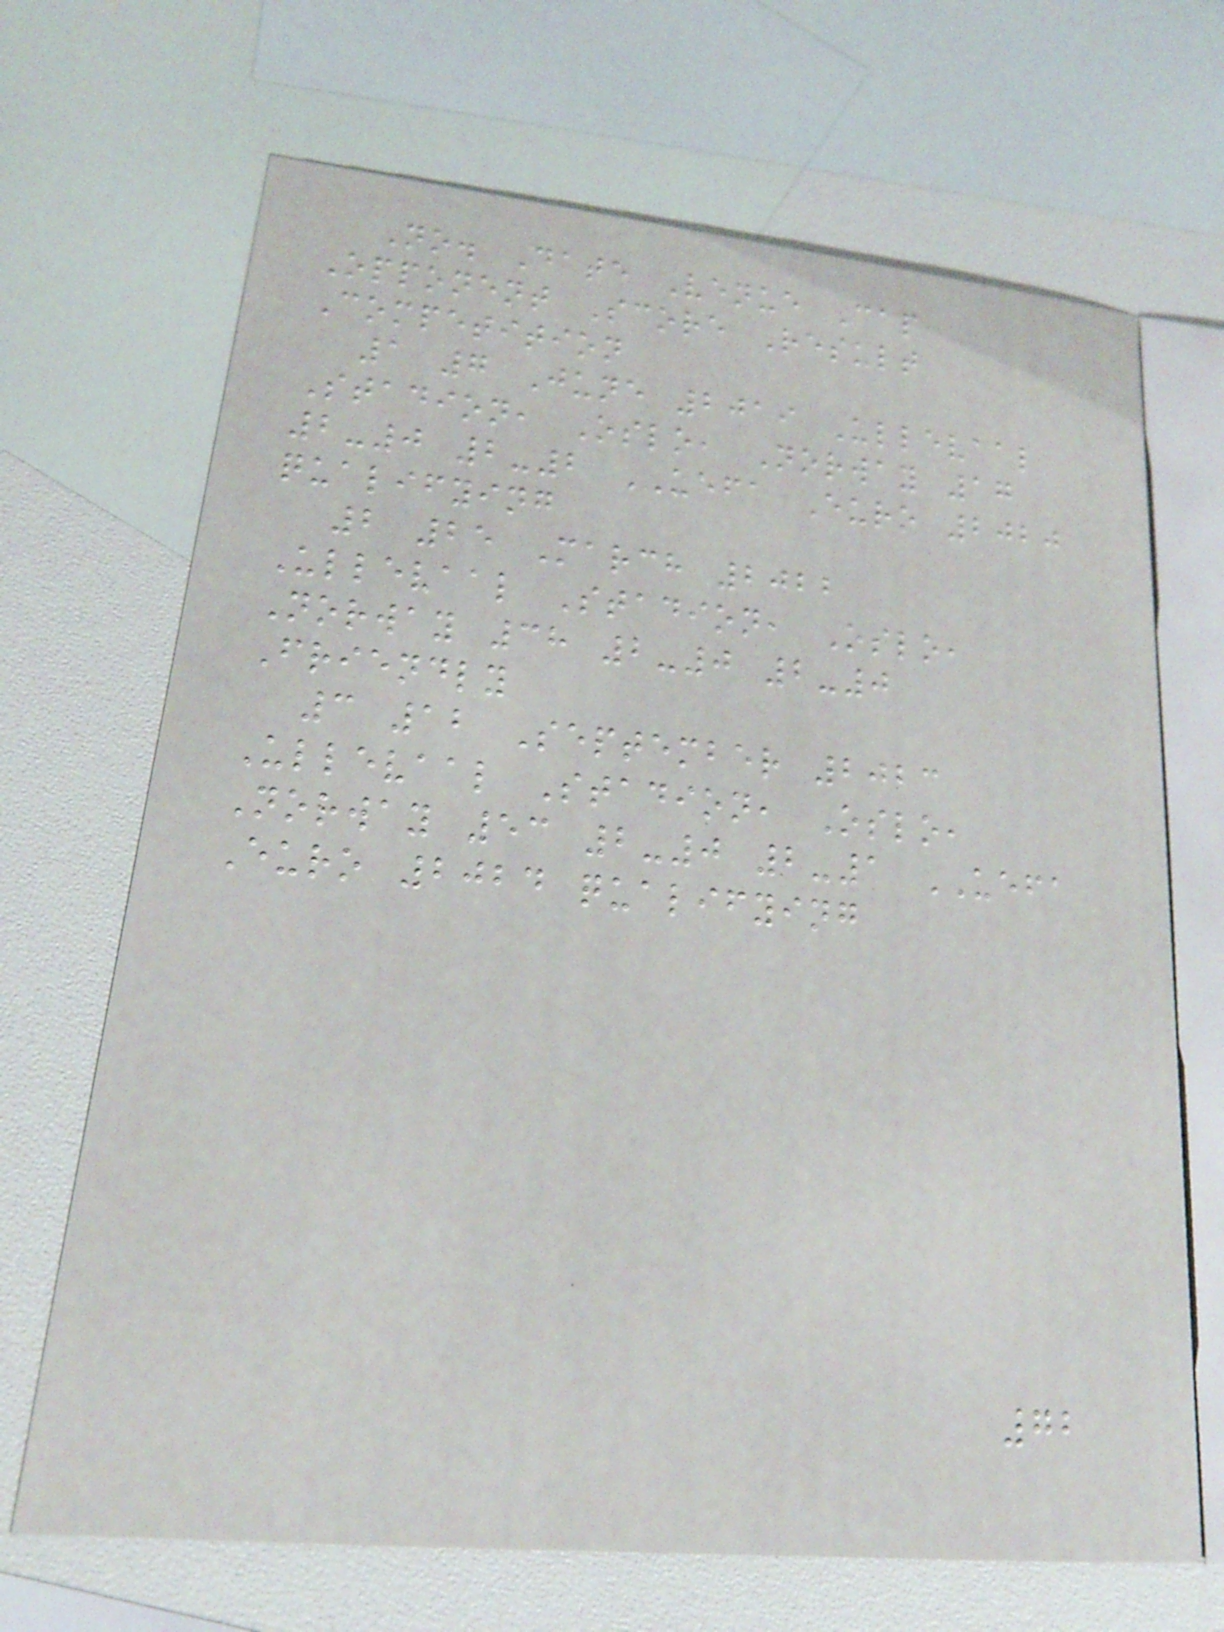No. Date Venue Cap
Opponent Score Result
Competition
1 7 June 2019 Ullevaal
Stadion, Oslo, Norway 17
2-0 2-2 UEFA Euro 2020
qualifying
2 25 March 2022
Ullevaal Stadion, Oslo,
Norway 38 2-0 2-0
Friendly
3 12 September 2023
Ullevaal Stadion, Oslo,
Norway 53 2-0 2-1 UEFA
Euro 2024 qualifying
72
